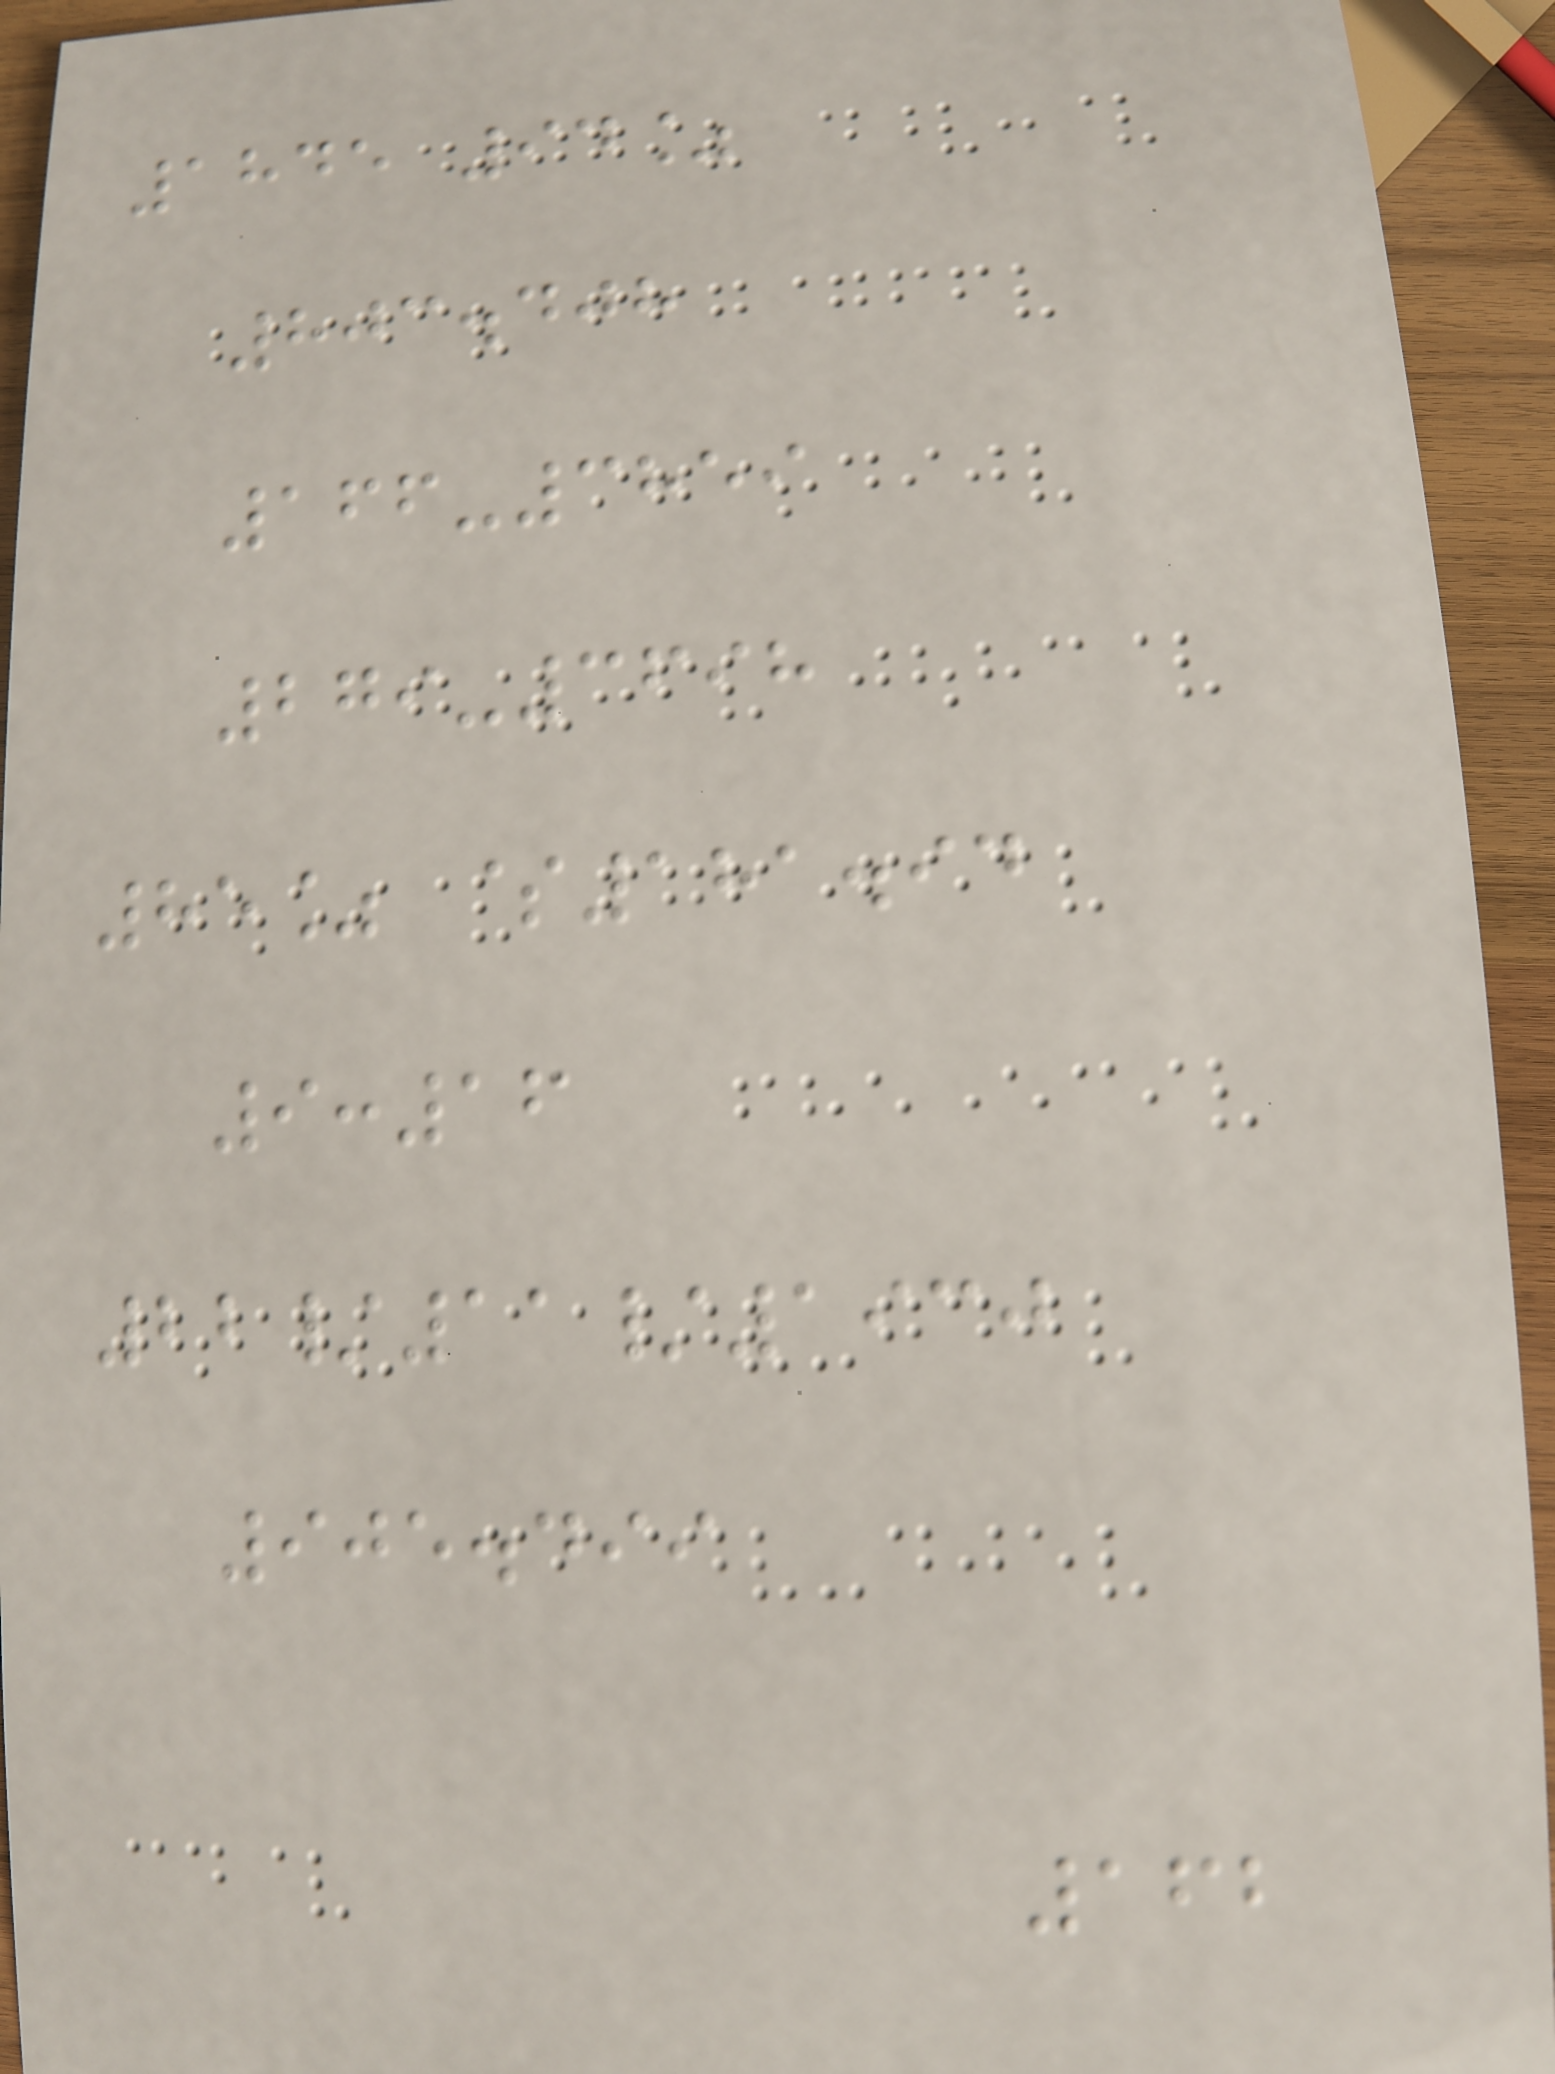1845 94%
803.408
166-3859
279-3698
85% $181.94
9:16
22/11/1930
905.499
162
